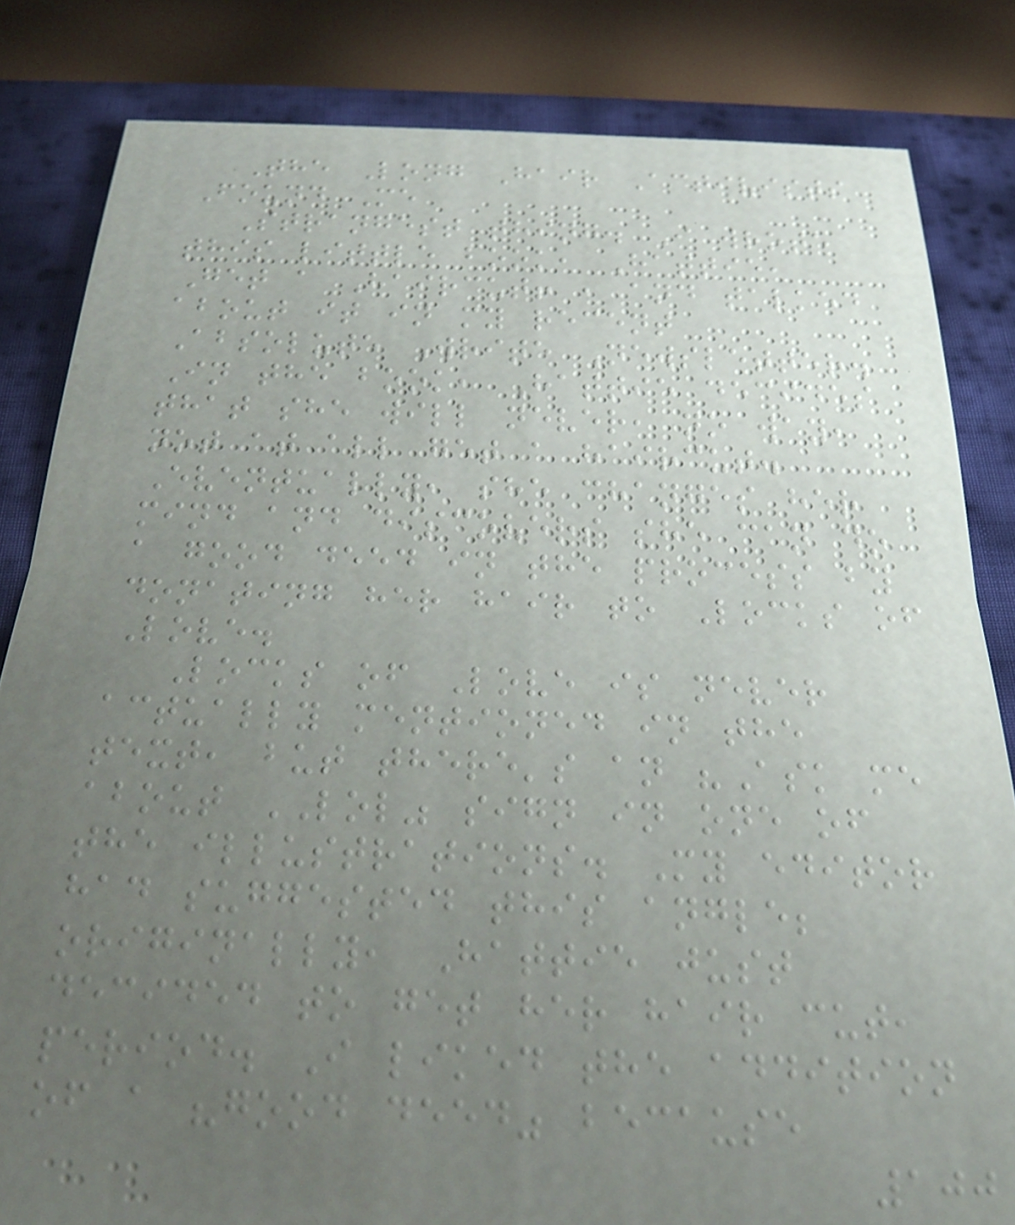The Long Hair Activists
Found Me
Strangest thing. I wrote
this little book, Hattie,
Get a Haircut! , and talked
about it in my recent
Absolute Write Newsletter.
In the book, Hattie decides
that she will never, no way,
not at all get a haircut.
Eventually, she changes her
mind and discovers she can do
a good deed in the process by
donating her hair to Locks of
Love.
Locks of Love is never
actually mentioned in the
text, but there's an "Ask me
about LOL" sign in one of
the illustrations. My editor
had suggested this angle;
originally, Hattie just
decided to get her hair cut,
period. I liked the addition
of a "good deed" because
100
